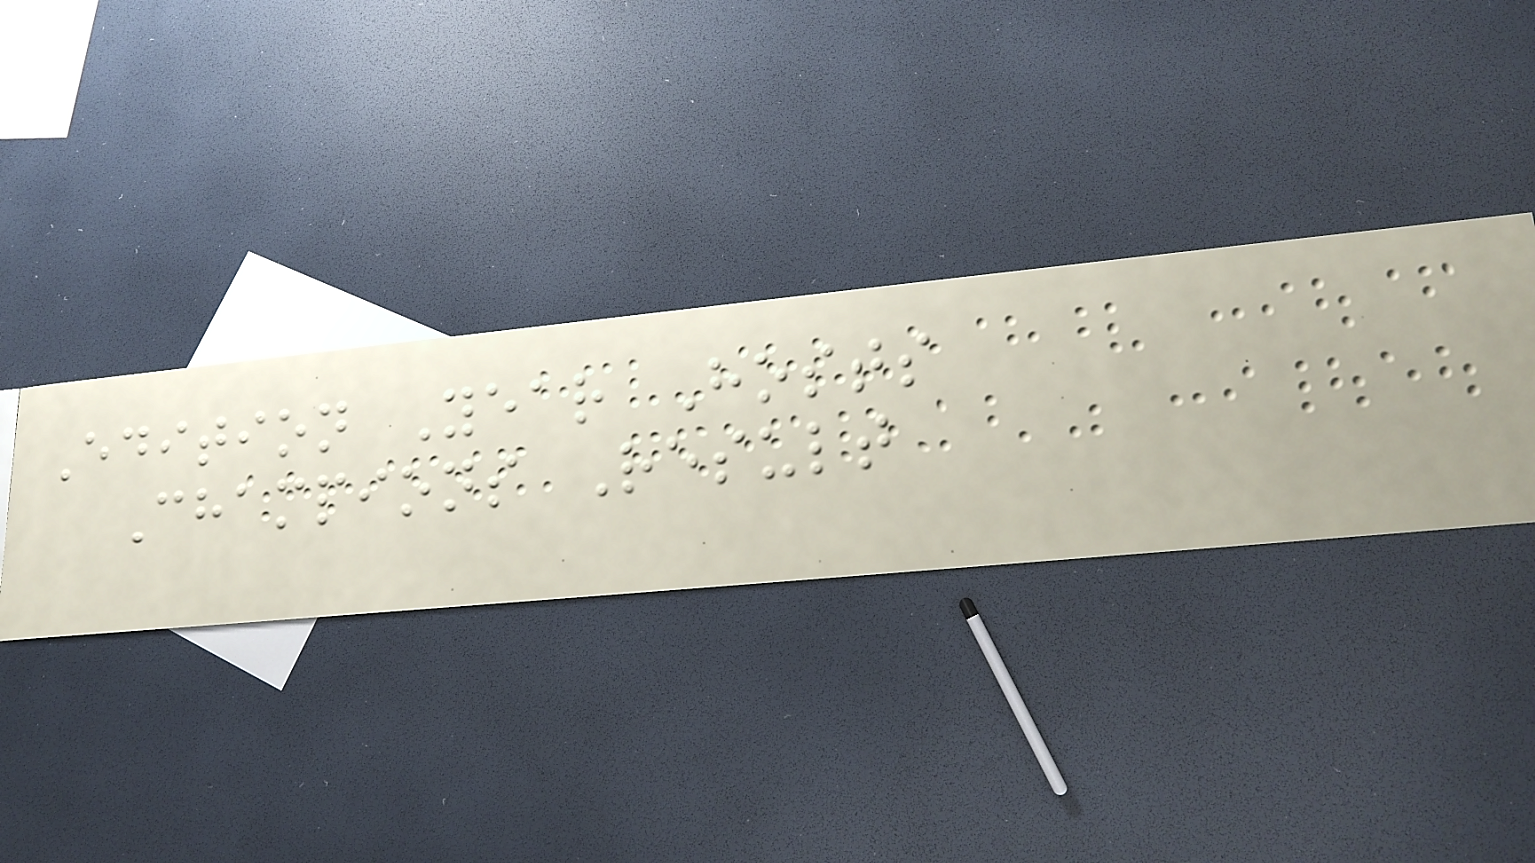Edition Year Hosts
Champions Result
